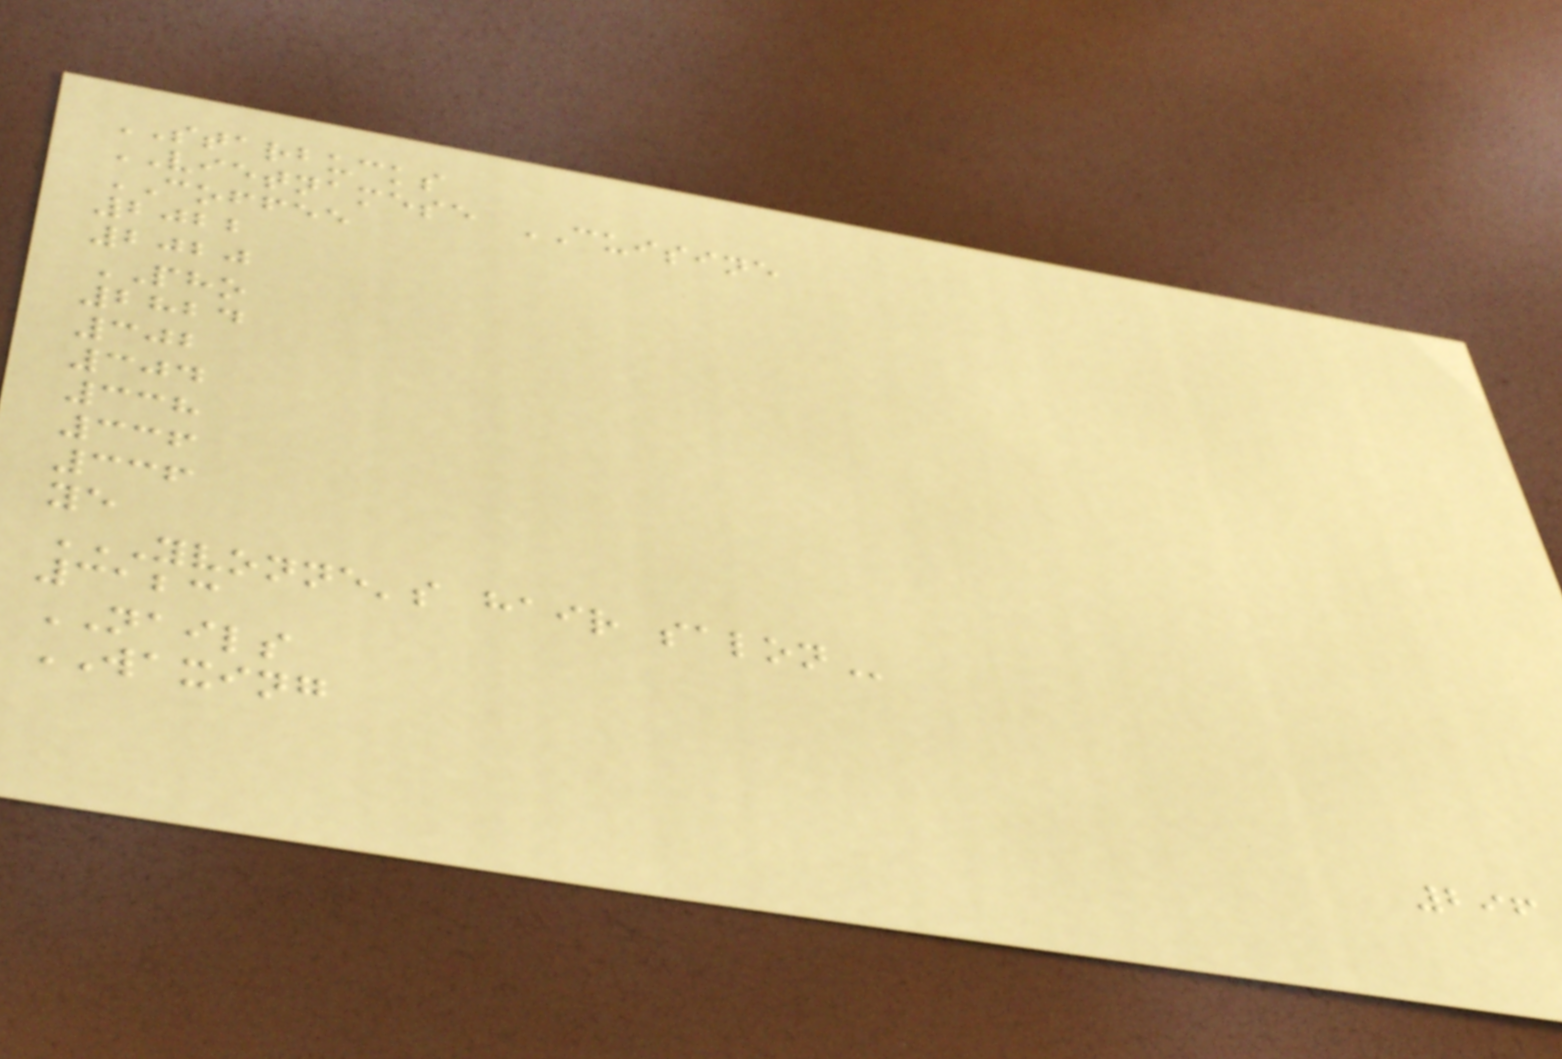STARBUCKS
VIETNAMESE CUISINE
COFFEE
2022
2020
PHO
2824
302
304
338
336
336
ye
YVONNE'S HAIR SALON
3123
NAILS
WAXING
296
